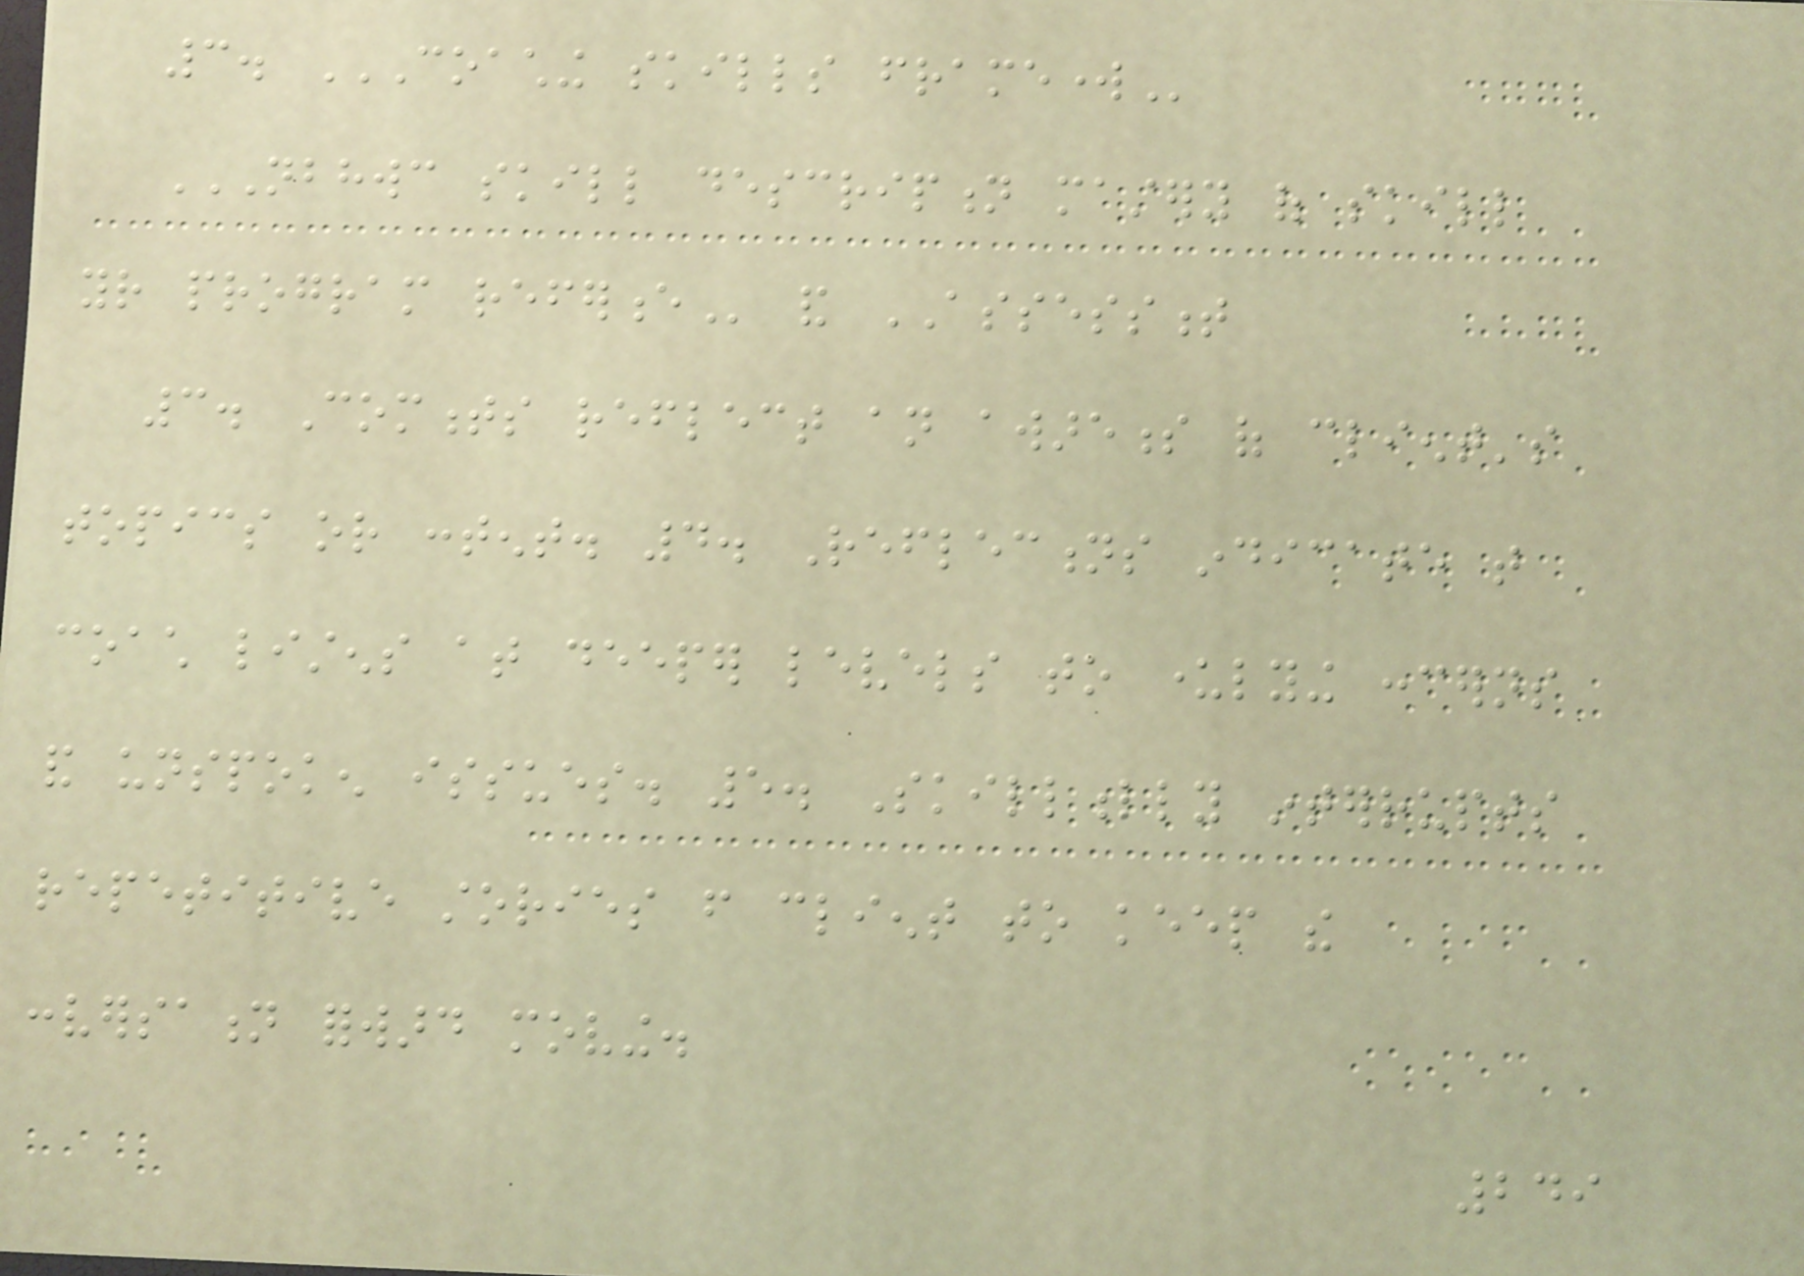3. COACHING SKILLS FRAMEWORK
NBHWC SKILL DESCRIPTION MASTERY OF SKILL
YOUR PROGRAM REFERENCE and ASSESSMENT
3. Comments reflect an awareness of client's
topics or content. 4. Reflections indicate that
coach listens at deeper levels to underlying concerns
and unspoken issues. 5. Skillfully interrupts
repetitive stories from client to keep the
conversation forward moving.
249
